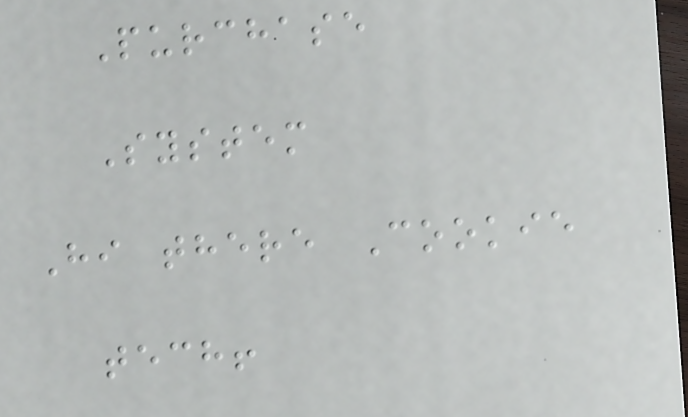Purchase
System
Hi there Cookie
tech!
